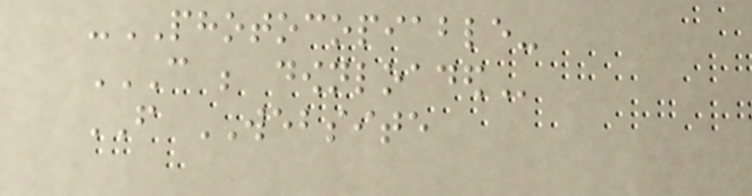-PHOTOCOPIABLE-
CAN BE DOWNLOADED
FROM WEBSITE
